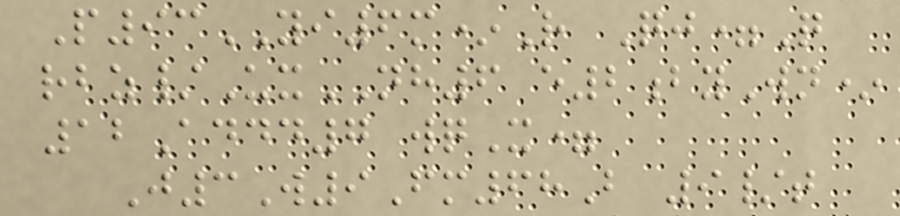P93YI6m*R Qj=Q
rbz/UxNH6 e2byWn*
12Addd7 wqX=
J3W9Fm68B 9/t
